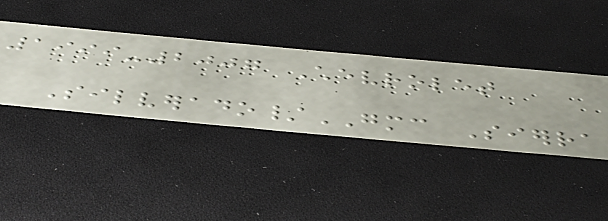1999-2007 Chevrolet
Silverado/GMC Sierra
